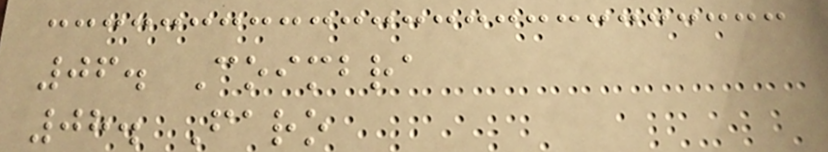06. Coimbra
08. Faro
